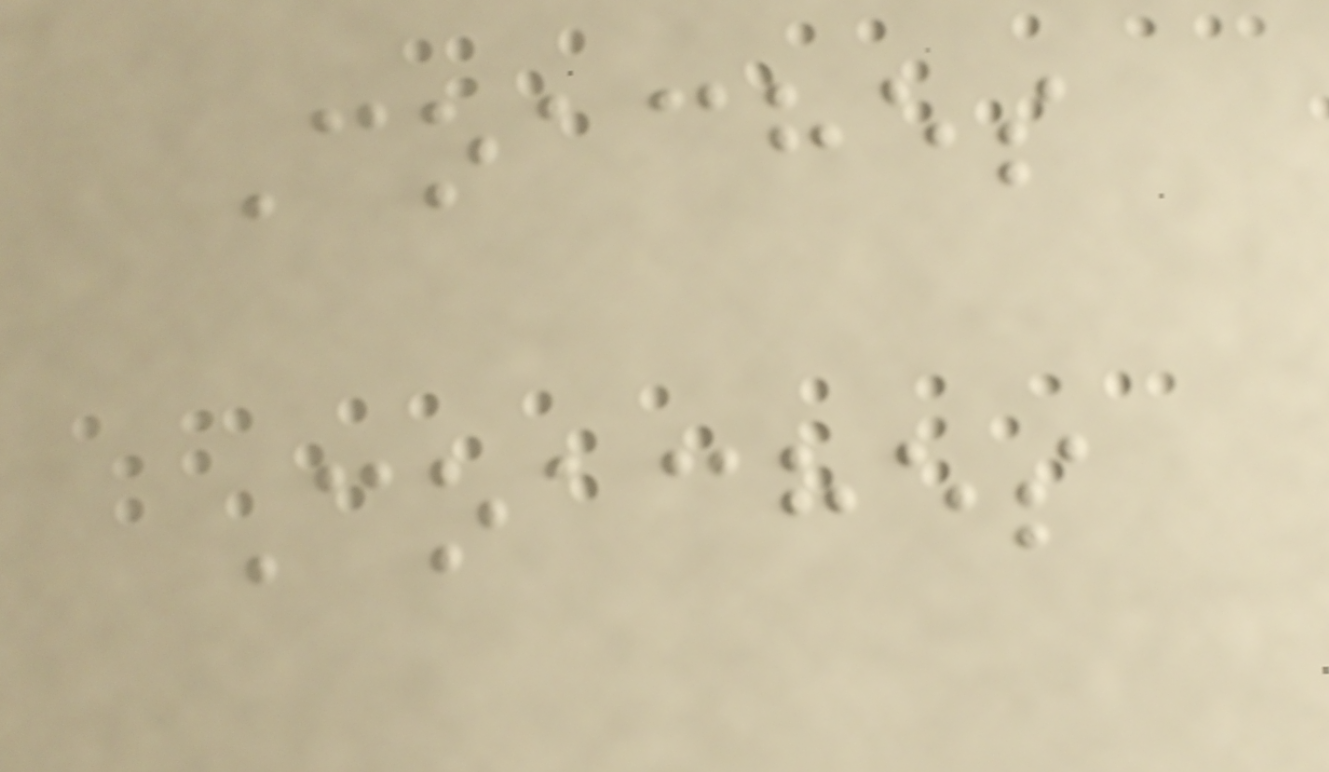Coaches
Coaches
